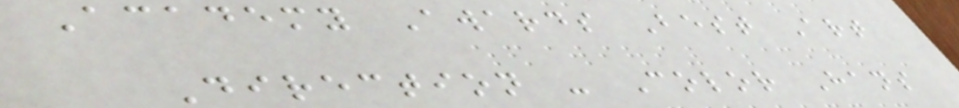Academy Awards Best Art
Direction - Color Hans
